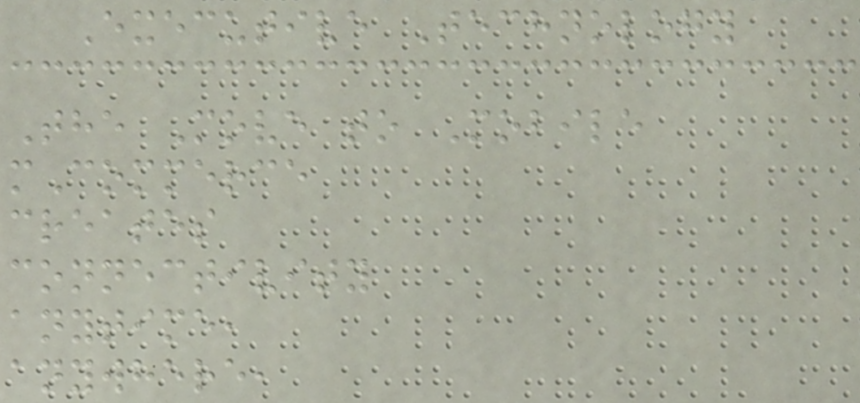Executive Technology
The Move to Mobile
mCommerce
creates
connectivity
anytime,
anywhere,
